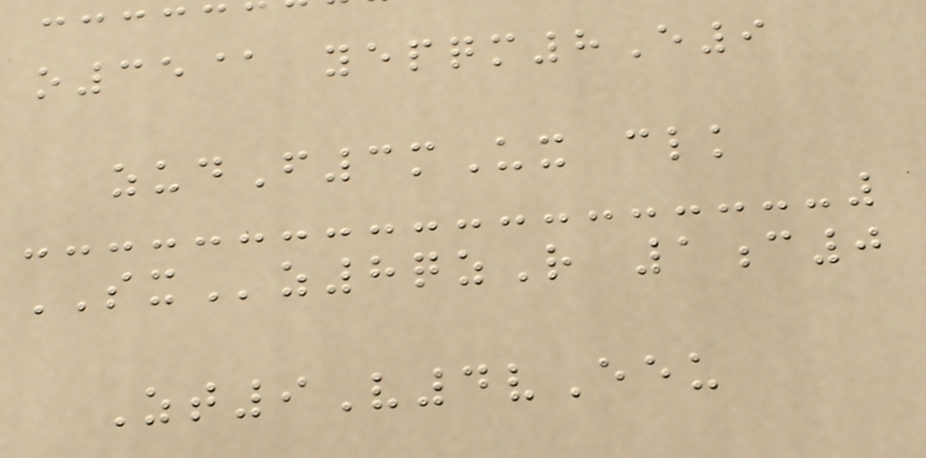o35@ yepqm8E9
zudF3mUx clk
SXz8qzR 1c0
Zt9V4vEeu
